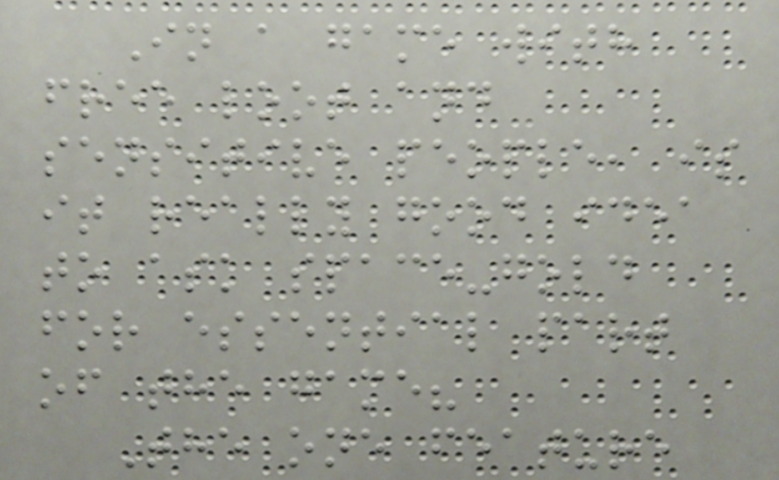In a game with
free loot and
sensitive people, is
it really good idea
to ask space-gold
for essential part
of the game?
The one feature
